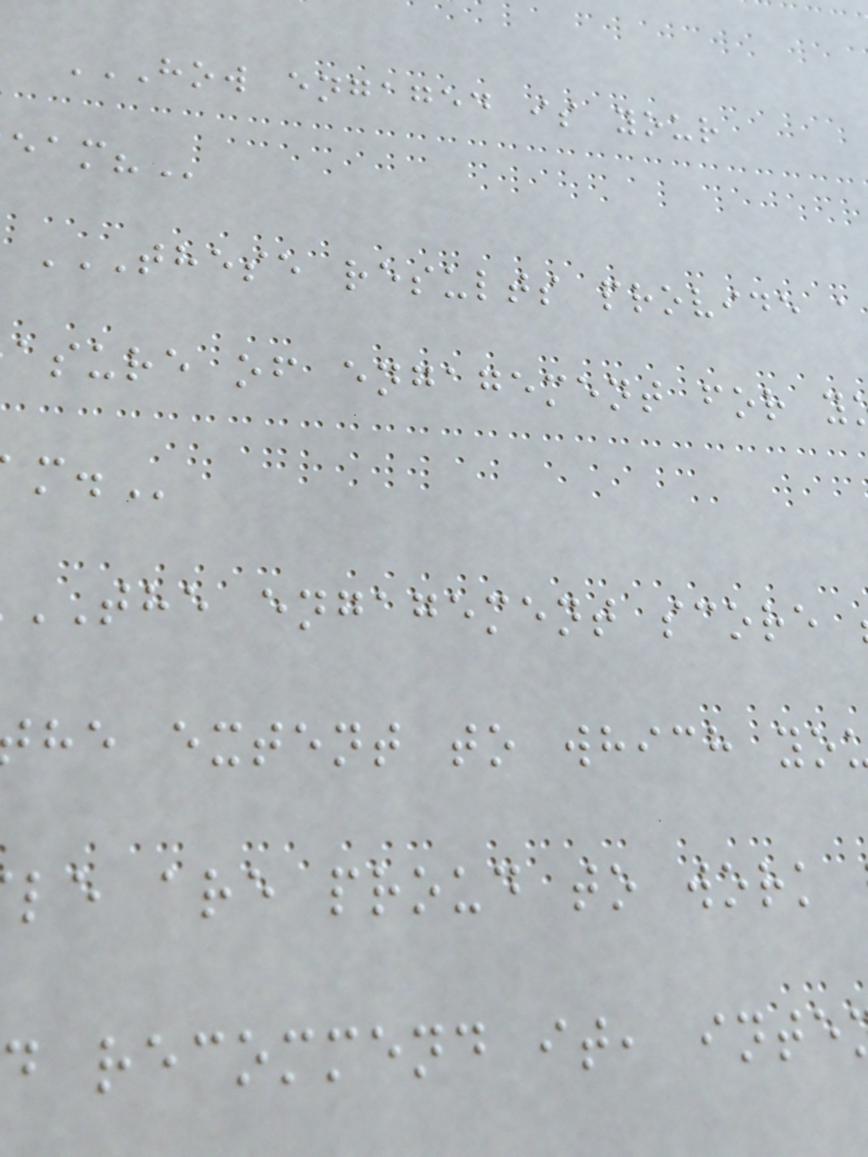HOW ENGAGED IS YOUR
THESE RESULTS PROVIDE A
asure of engagement for
THE engagement score
he extent to which
le are proud to work
recommend it,
